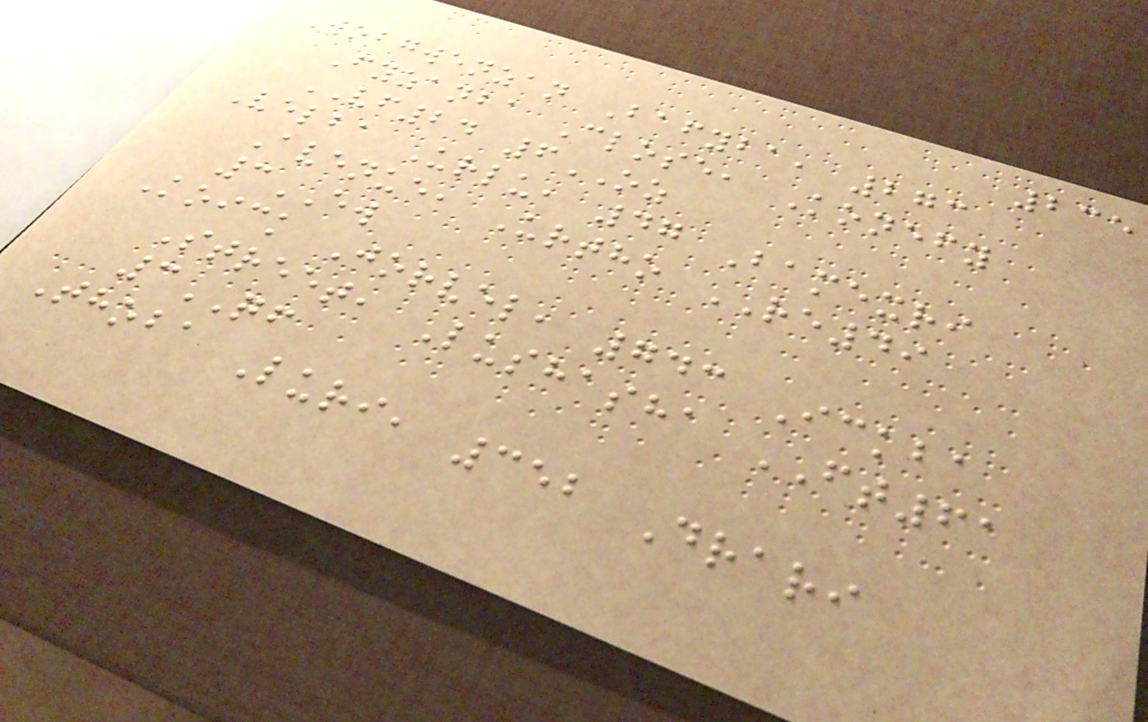235
Wobgwenzan Bafyba, 273
Fyzanba Close, Konefy
VF24 6OZ
Velba Urlu, 47 Bamexri
Avenue, Urtho RE49
3EW
Koick Jorvel, 743 Ickba
Street, Lushasha FT61
3QF
Thoba Luri, 352 Drari
